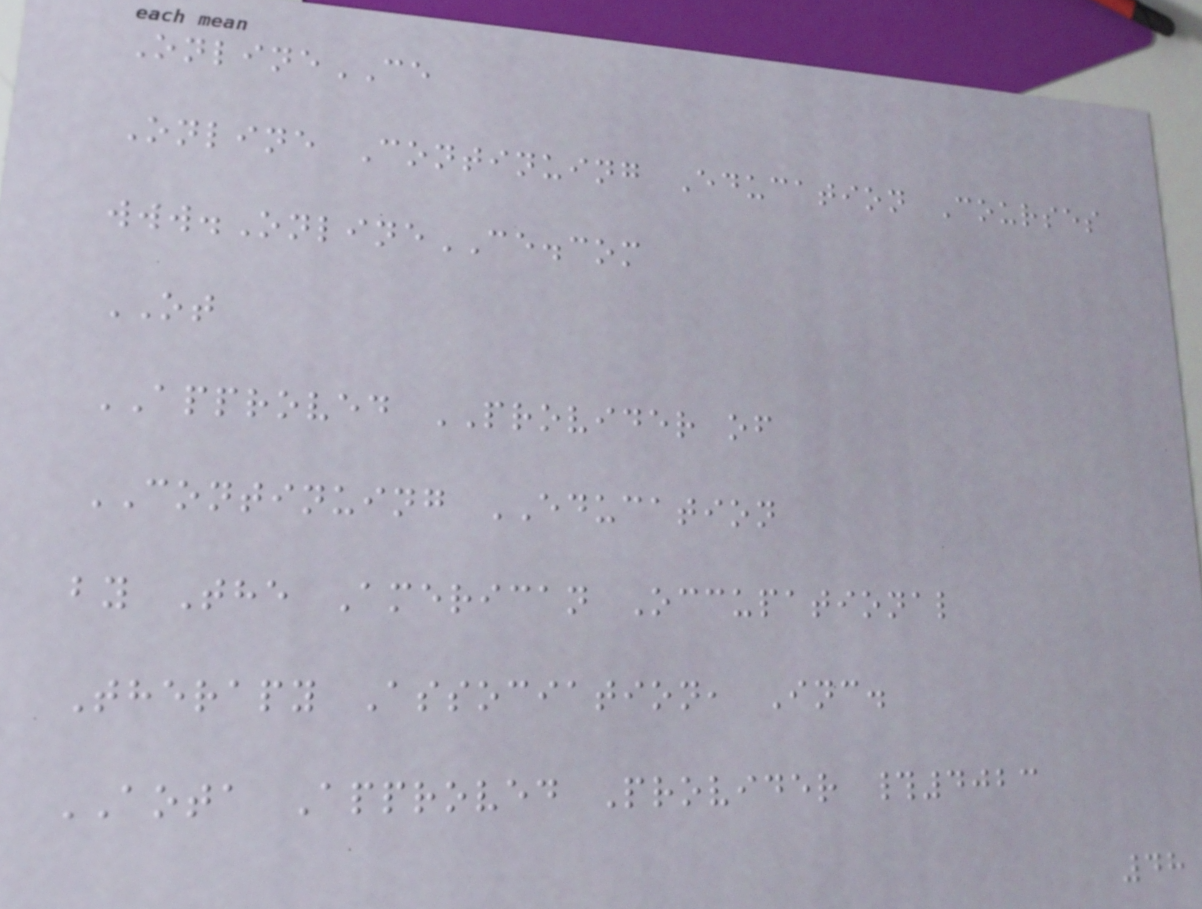OnlineCE
Online Continuing Education Courses
www.OnlineCE.com
OT
APPROVED PROVIDER of
CONTINUING EDUCATION
by The American Occupational
Therapy Association, Inc.
AOTA Approved Provider #4023
48
